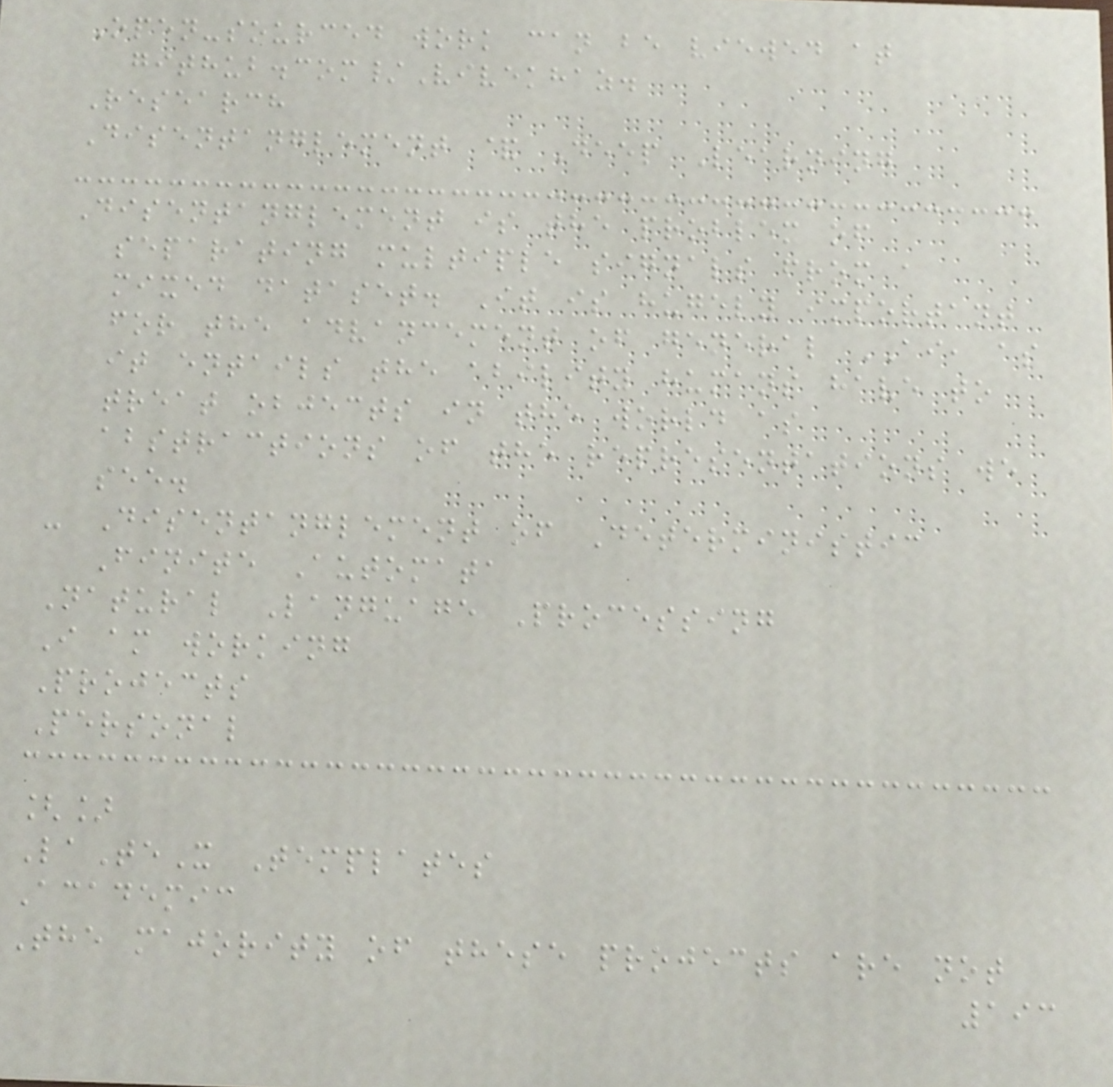Open-sourced work can be viewed at
github.com/Vivekhaz.
Research
Disentanglement & Deep Learning
Disentanglement is the problem of
separating multiple signals from a
mixed dataset. It is hugely important
for the advancement of general AI, as
it entails the ability humans have to
treat objects in the world as
abstractions of the representations we
see.
- Disentanglement of Deterministic
Finite Automata
Natural Language Processing
I am working
Projects
Personal
[]
LaTeX Templates
Academic
The majority of these projects are not
193
